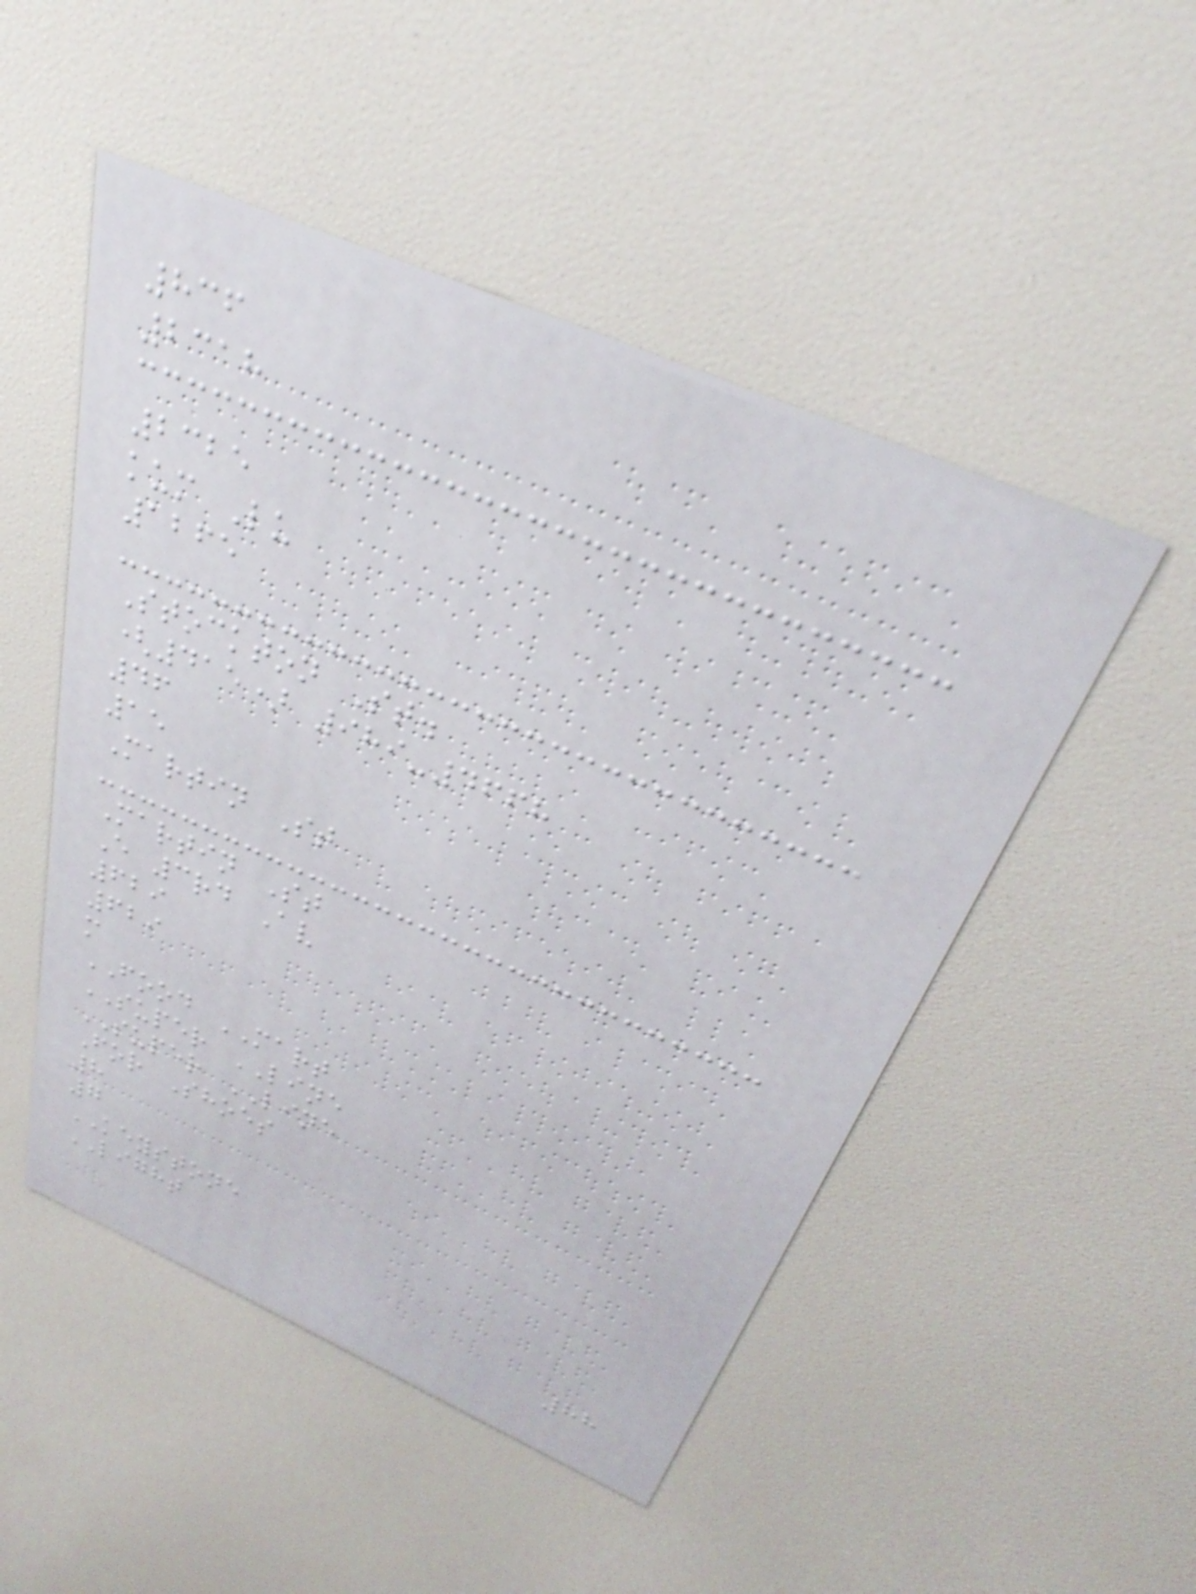836
2318
2325
kum Lu
1265
Stockton St.
(415) 989-4668
46
15
Martin St
Martin St
E 3rd Av
629
629
m
FOOD MART
SUPER LINE
SUPER LINE
For Shoes
8
7
KEYSTONE
LIGHT
88
